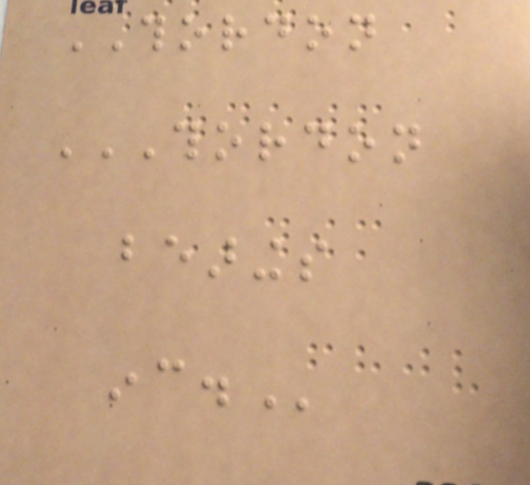THORDON
THORDON
BEARINGS
INC.
